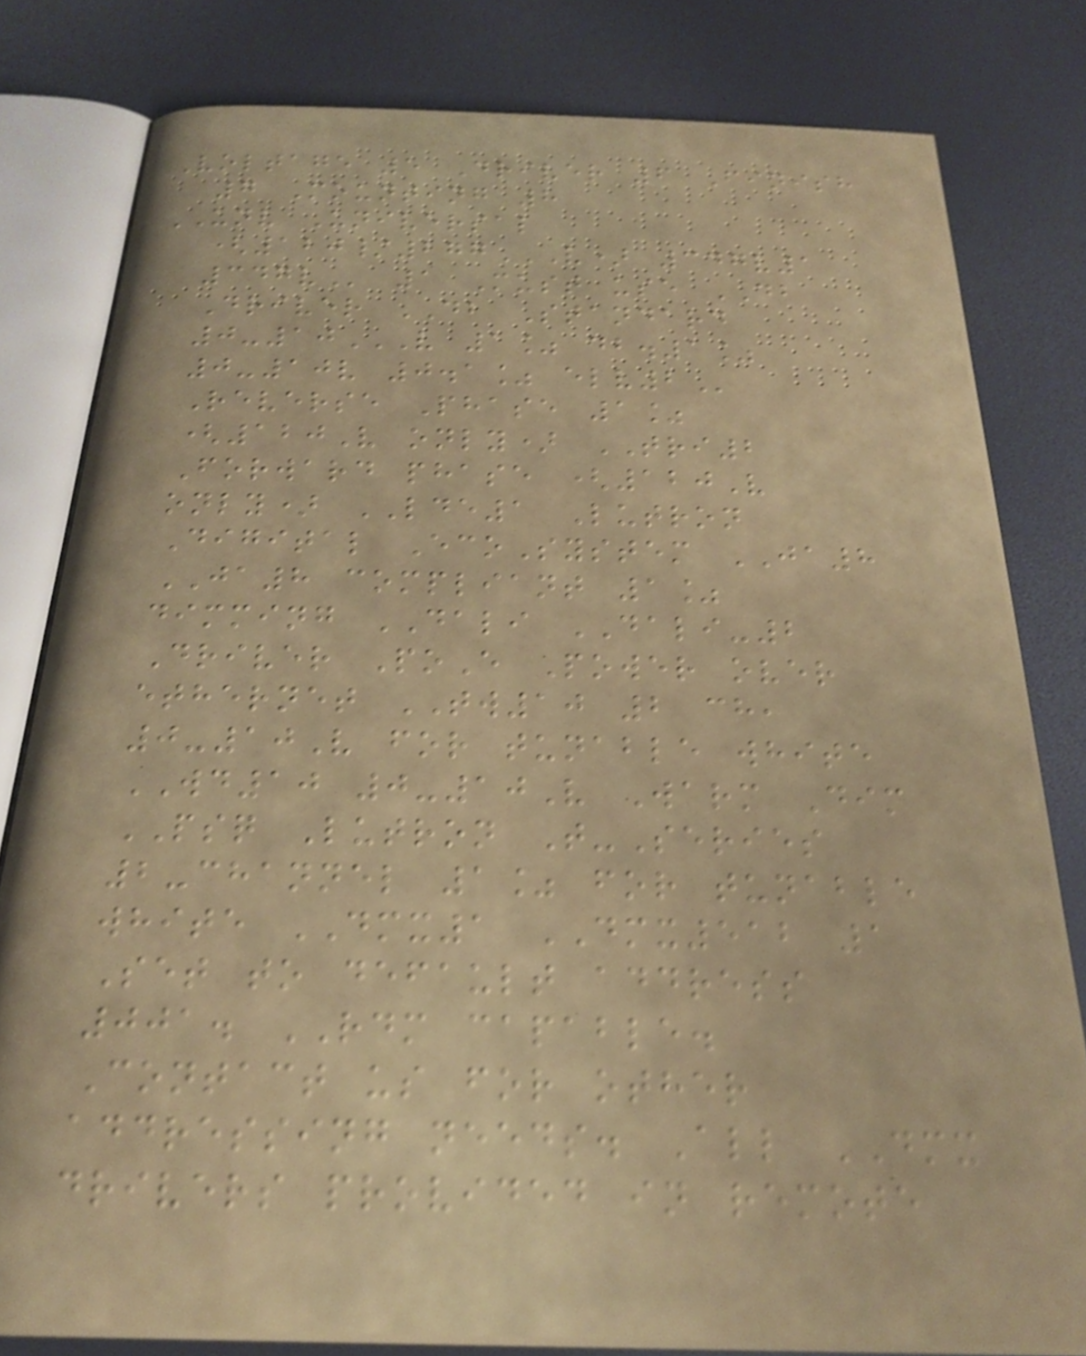Voltage 5 Driver 6 Finish
7 Mounting 8
UNV Universal
(120/277V) 347V1
347V 1 Must use DB
Driver DB Standard
0-10V 1% DB.1%
0-10V 0.1% ELV2
Reverse Phase 1%
(120V only) TRI2
Forward phase (120V
only) LDE1 Lutron
Digital EcoSystem JA8
JA8 compliant 1%
dimming DALI DALI-2
Driver PoE Power over
ethernet TW10 2 ch,
0-10V for tunable white
WD10 0-10V Warm Dim
PSQ Lutron T-Series
2-channel 1% for tunable
white DMX1 DMX512 1
Set to default address
001. RDM capable.
Contact us for other
addressing needs. All DMX
drivers provided in remote
